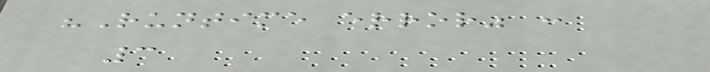"Runtime error" :
3
